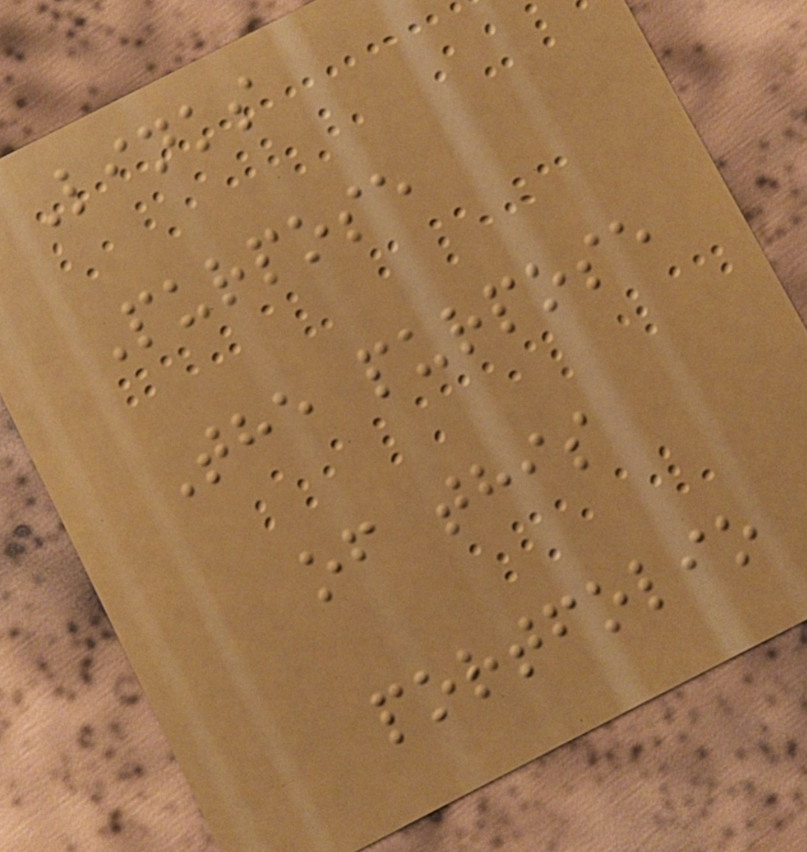Links
Purpose
The purpose
of this
portfolio
